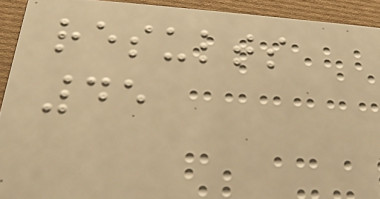results
45
